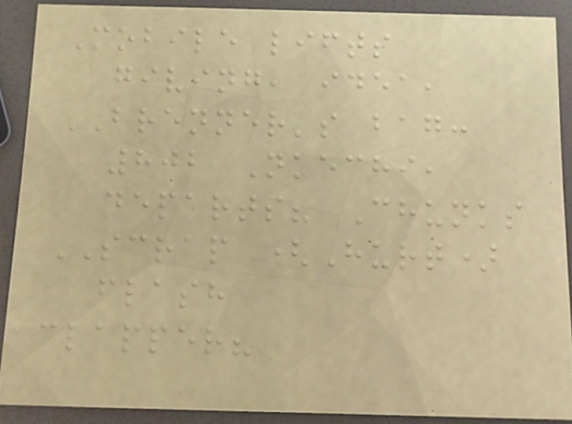Mobile lifts
giving, idea,
BRENNER's bag:
802 Nkechi,
departs? Chunks
SCRAP (Hurt)
flash
clapper?
